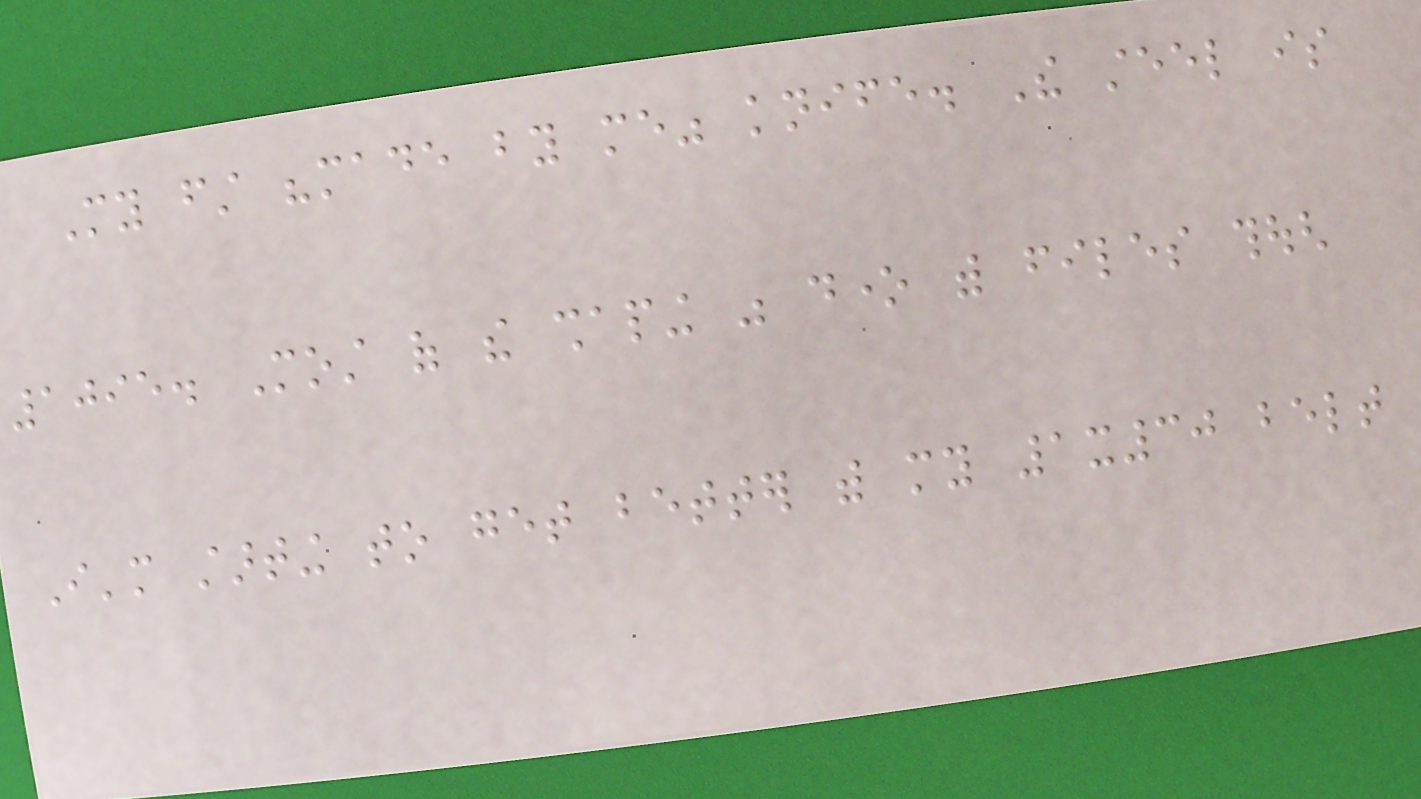My first "made by me" knife. The steel is
1095. Most of the shaping was done with files though
I'm starting to get better with my 1x30 belt
